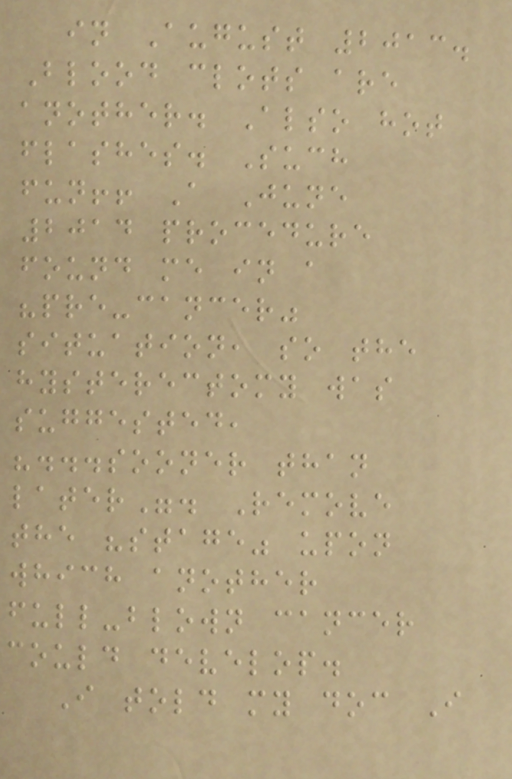in August 2013.
Blood clots are
another. Also hot
flashes. Such
fun!! A June
2014 procedure
found me in a
"pre-cancer"
situation, so the
hysterectomy was
suggested,
"...sooner than
later". Remove
the "stage" upon
which another
full-blown cancer
could develop.
I told my doc I
